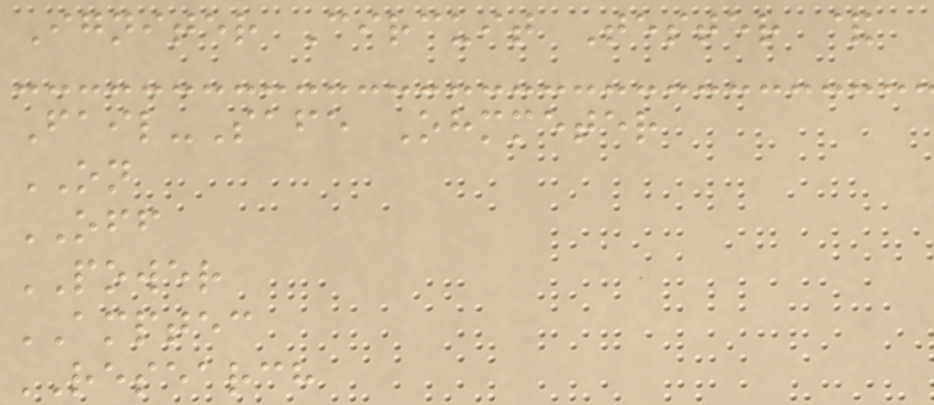Igniter Circuit Tester &
Fail-Safe Ohmmeter
ON
OFF
POWER
AMPTEC
RESEARCH
